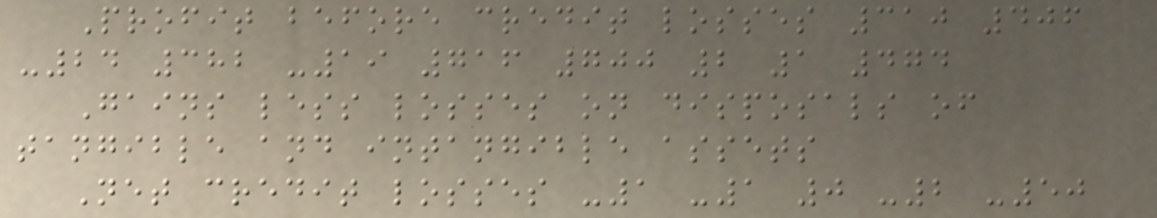Profit before credit losses 310 406
-24 382 -19 716 700 2 1 474
Gains less losses on disposals of
tangible and intangible assets
Net credit losses -1 -1 0 -2 -50
